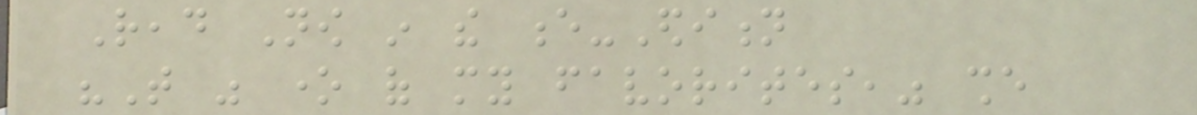Read Now in the e-Edition
"That was one of my favorites," she
